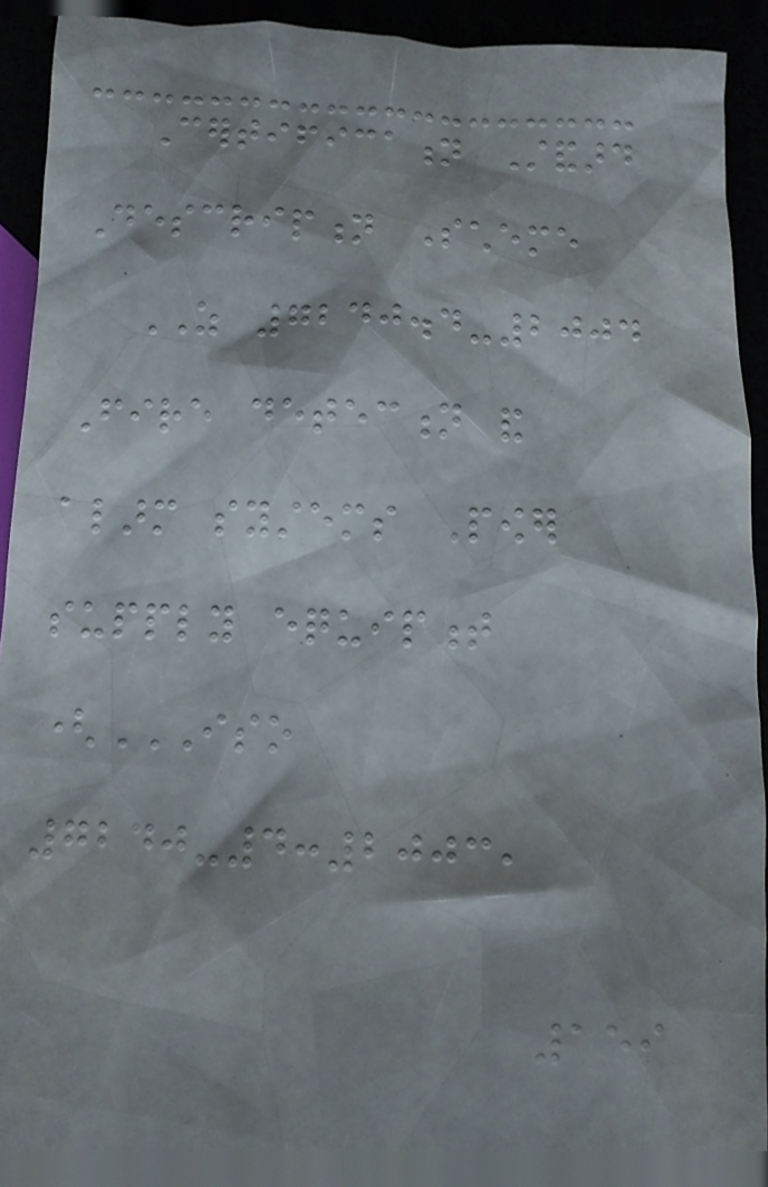Certification Standard
Description Scheme
AS 7240.4-2004
Fire detection and
alarm systems Power
supply equipment
(ISO
7240-4:2003,
159
